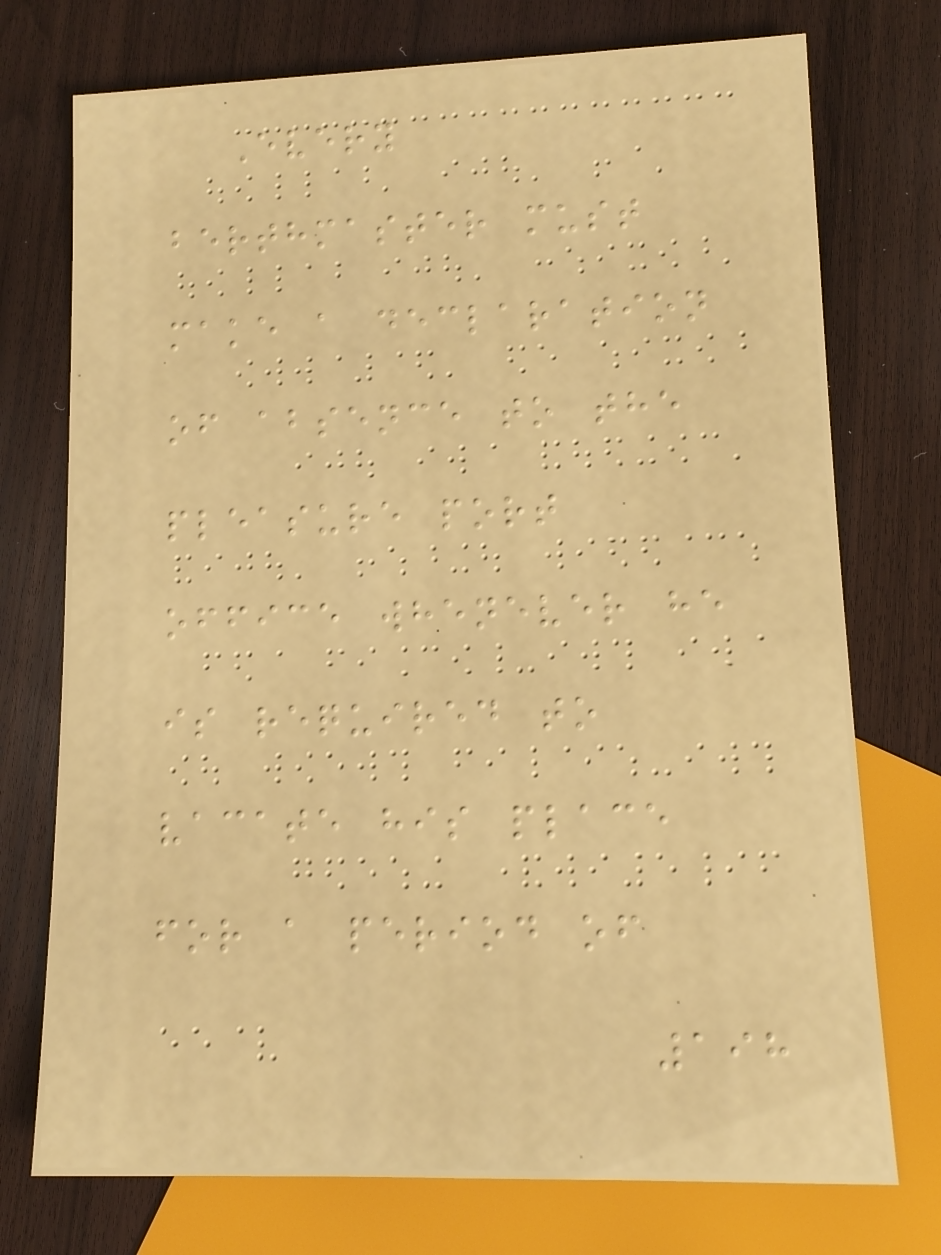Every
berthmaster must
make a declaration
of absence to the
pleasure port
office whenever he
is required to
vacate his place
for a period of
198
